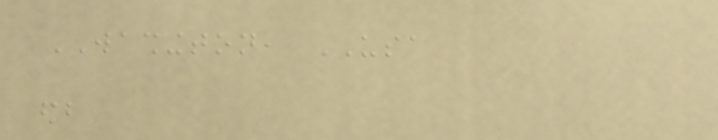WASHINGTON, USA
edb
